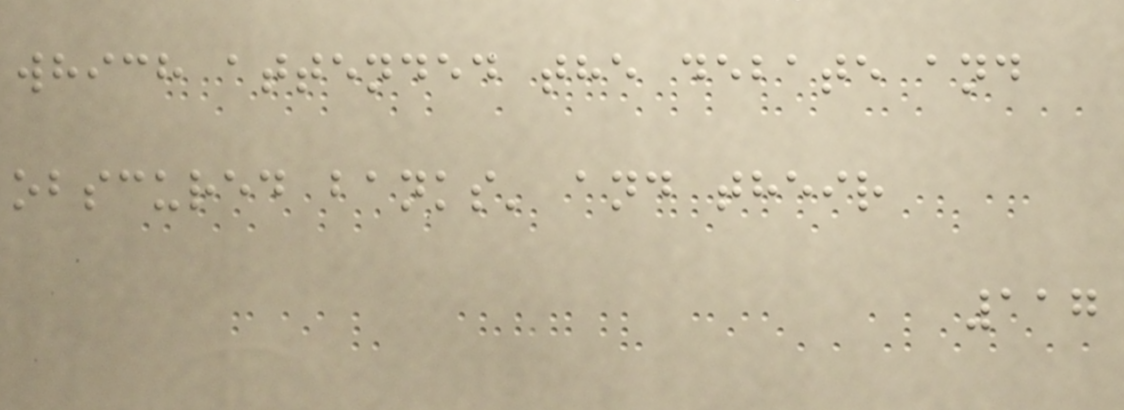which attended the debate and
obscured banks' and their
117
